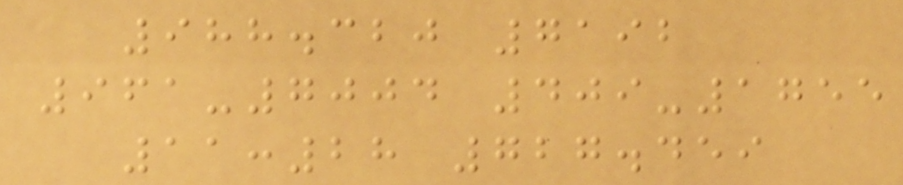988.320 7192
961-7004 409-1755
11:28 727.459
